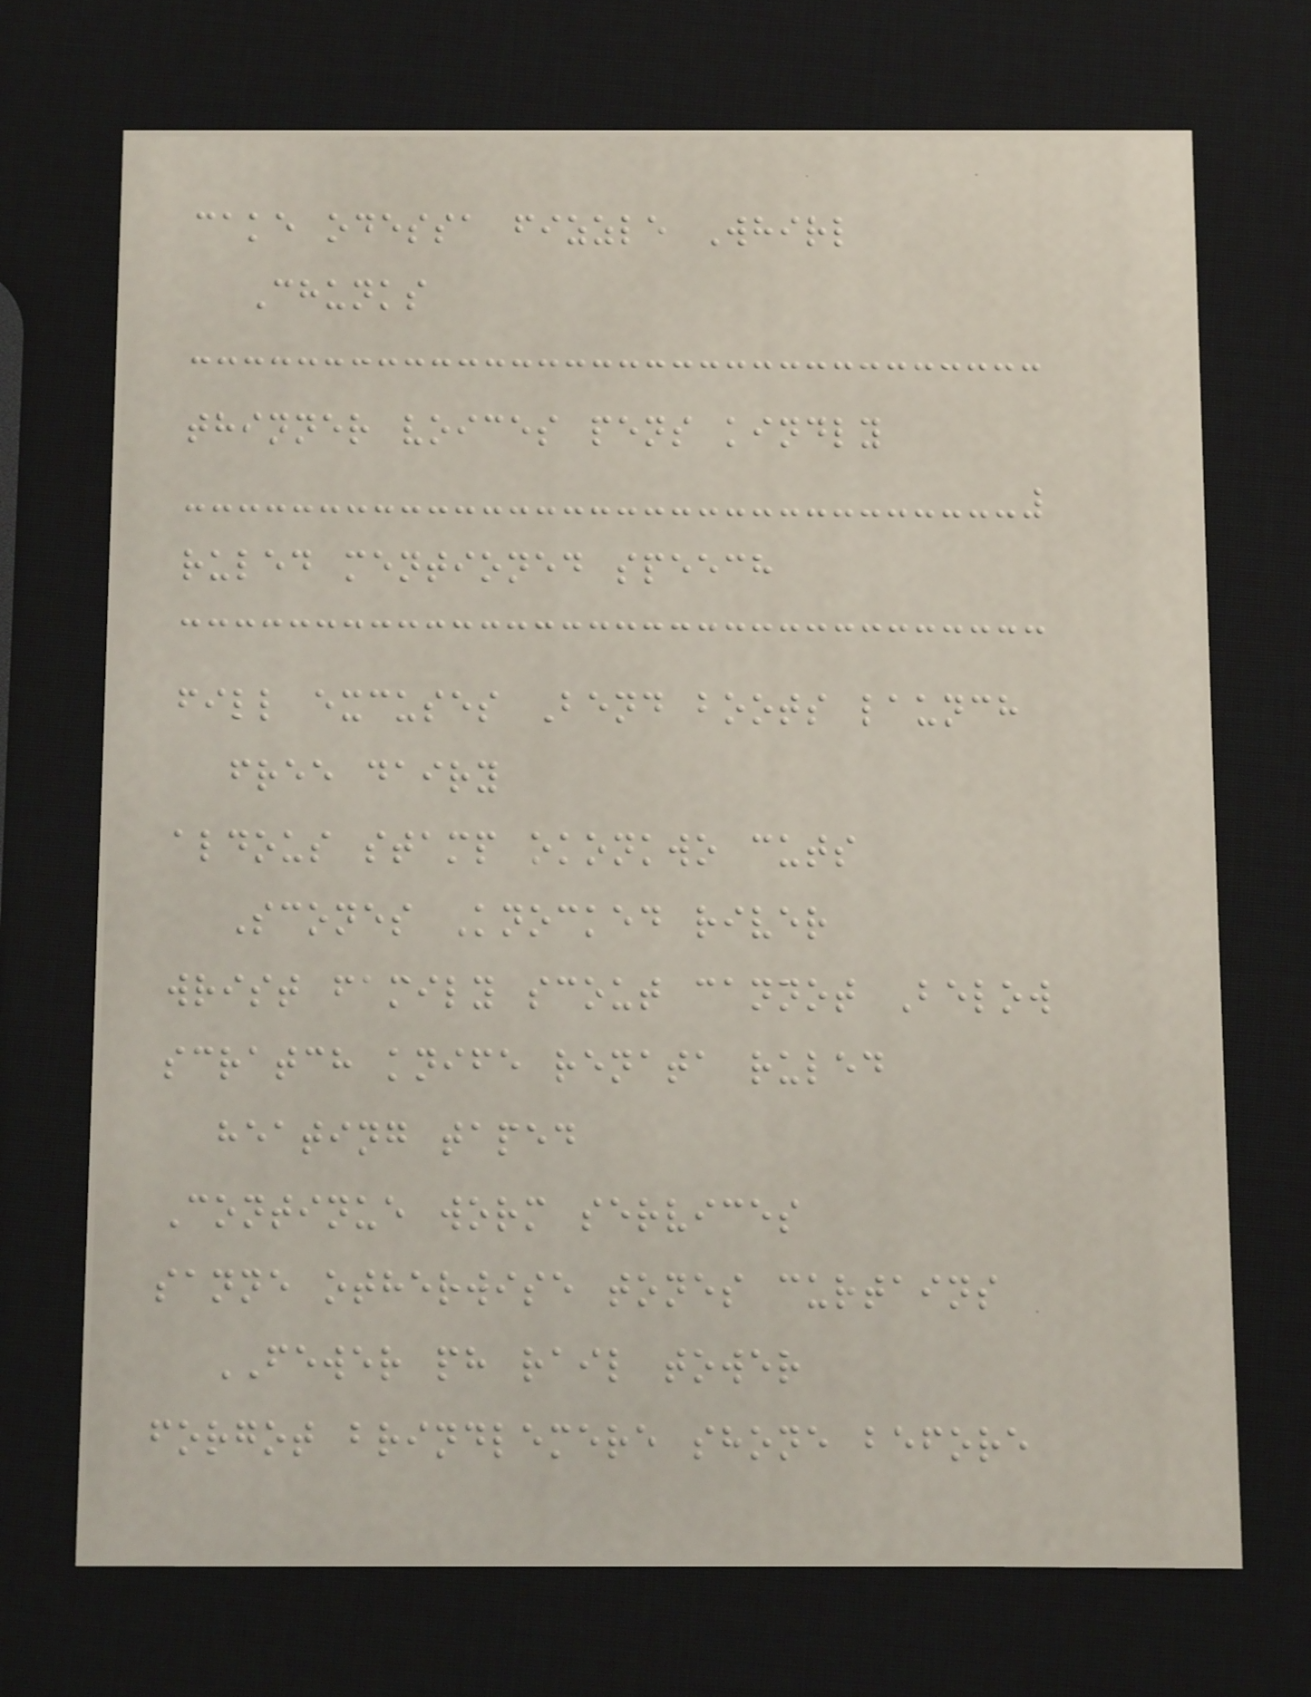cake odessa fizzle Whirl
Chunks
thinner voices pens kindly
ruled mentioned speech
fill excuses Bend boots launch
free dairy
aldous stamp okonkwo cuts
Scones Knocked river
wrist family scout cannot Below
scratch knife renata ruled
heating taped
Continue worm services
sanne otherwise tones curtains
FEWER ph rail tower
forgot brindlemere shone before
